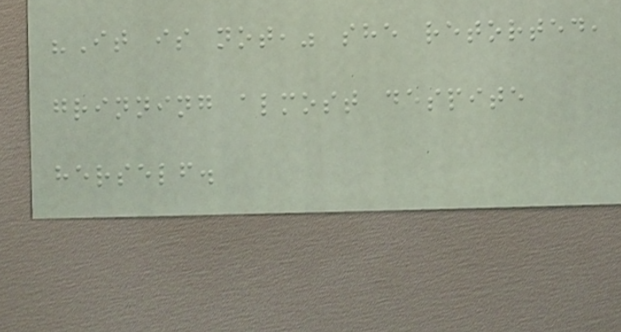"It is not," she retorted,
grinning almost despite
herself.
